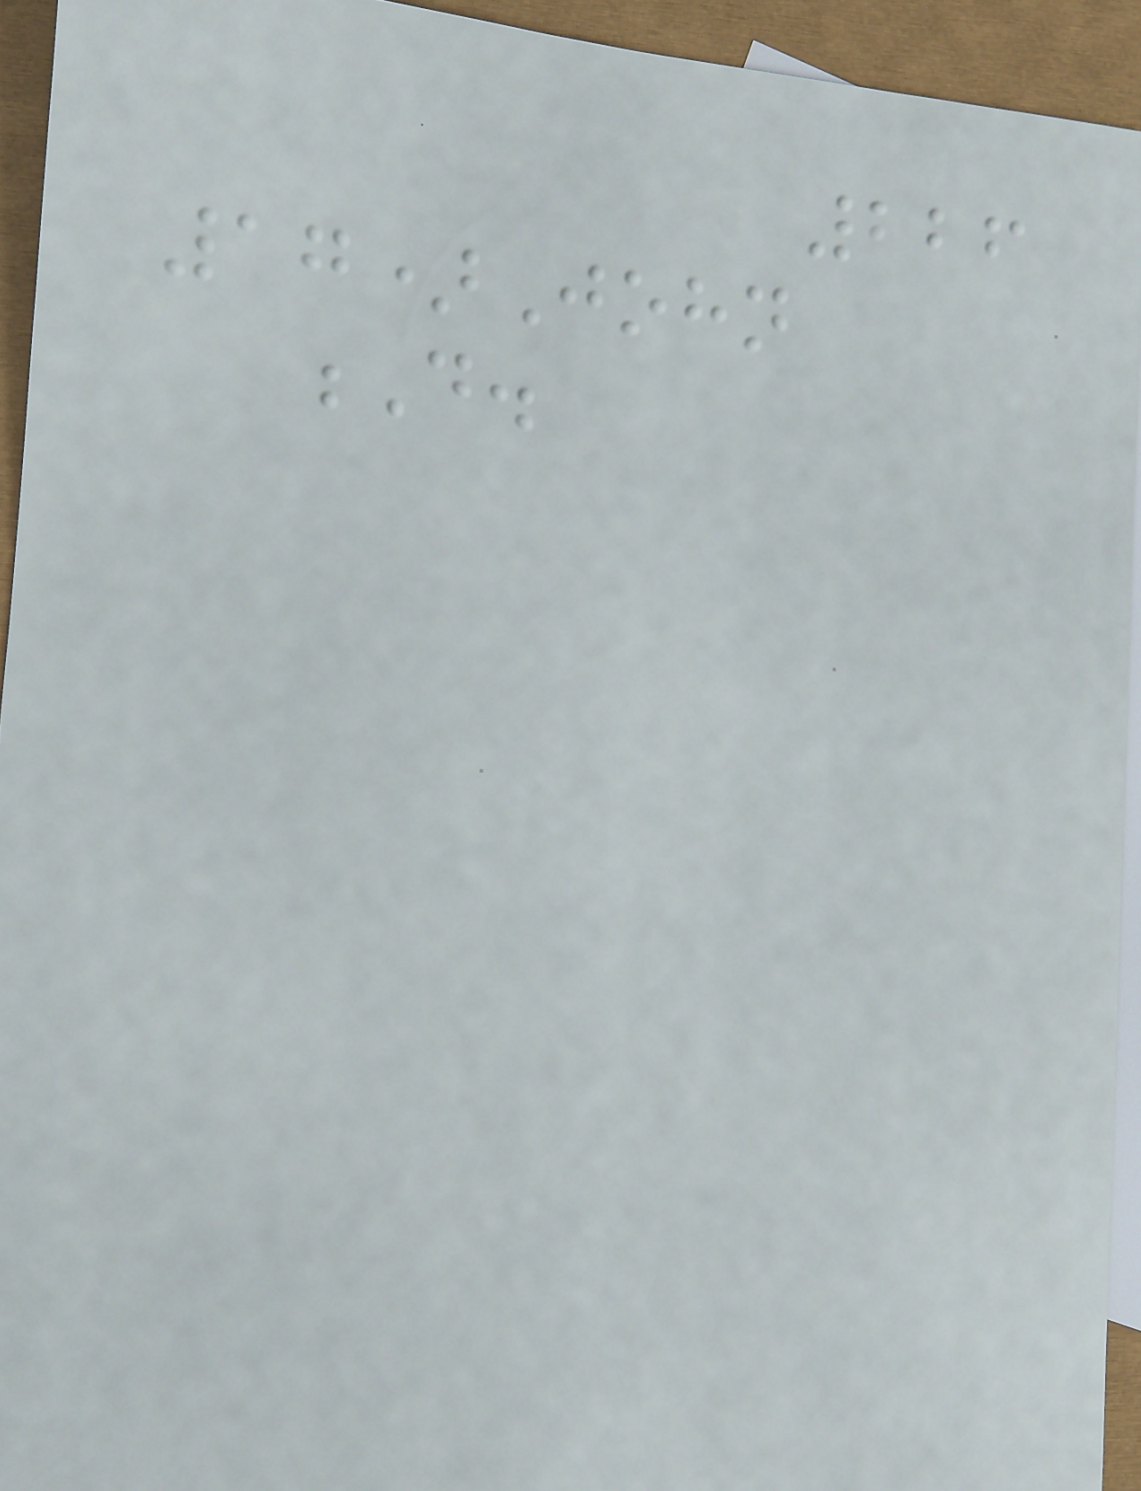226
17)John
D.
